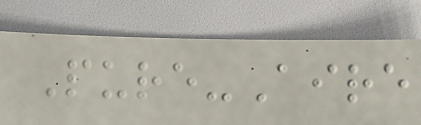Pure-Aire
